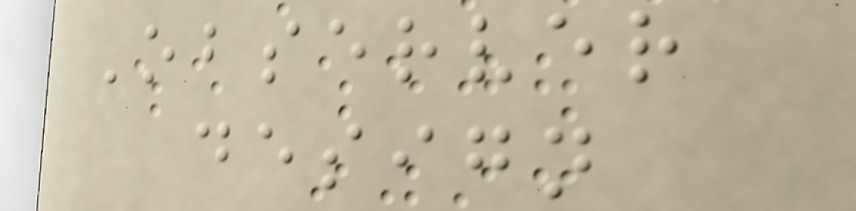Observer
design
